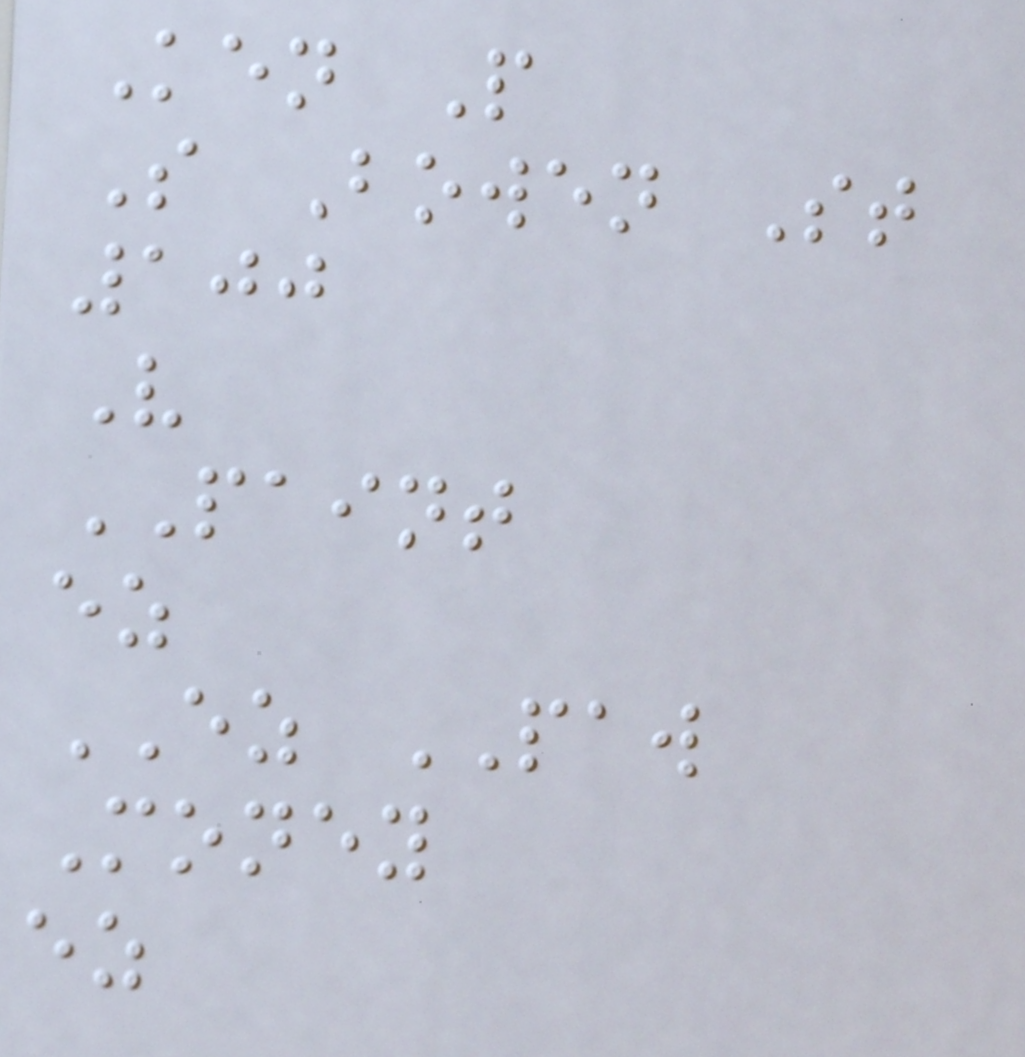Ken P
S Bowen St
100
V
PAINT
ez
EZ PAW
Money
ez
